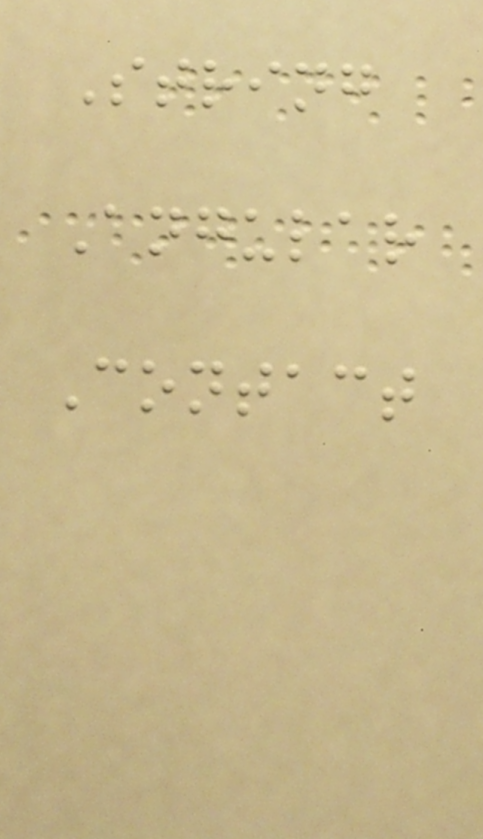String
Angular
Contact
